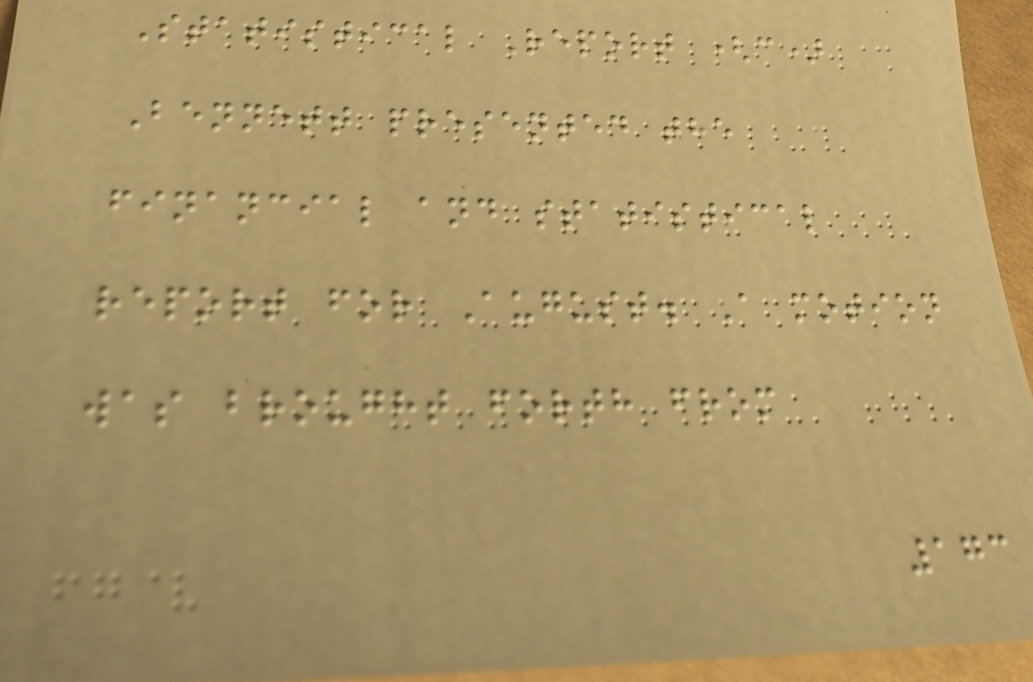Statistical Report (c)
Bennett presented the
financial and statistical
report for August. A motion
was brought forth from
173
